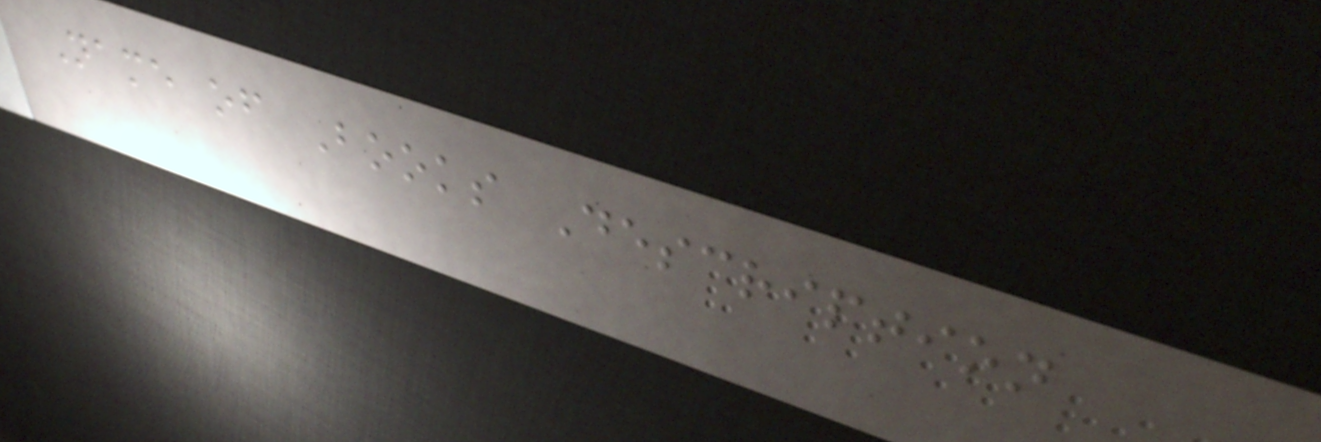Name of Books Description
